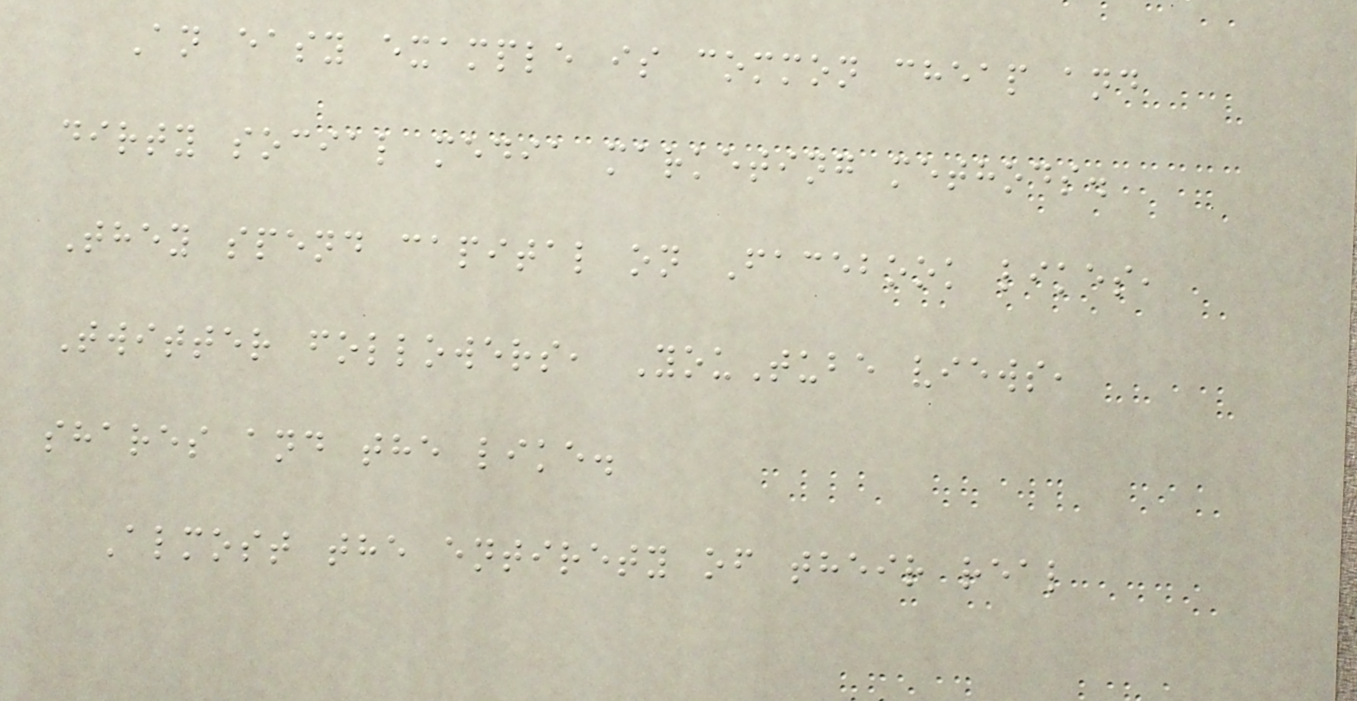An easy example is common cheap and
dirty social media marketing methods.
They spend capital on Facebook likes,
Twitter followers, YouTube views,
shares and the like.
Almost the entirety of their real
